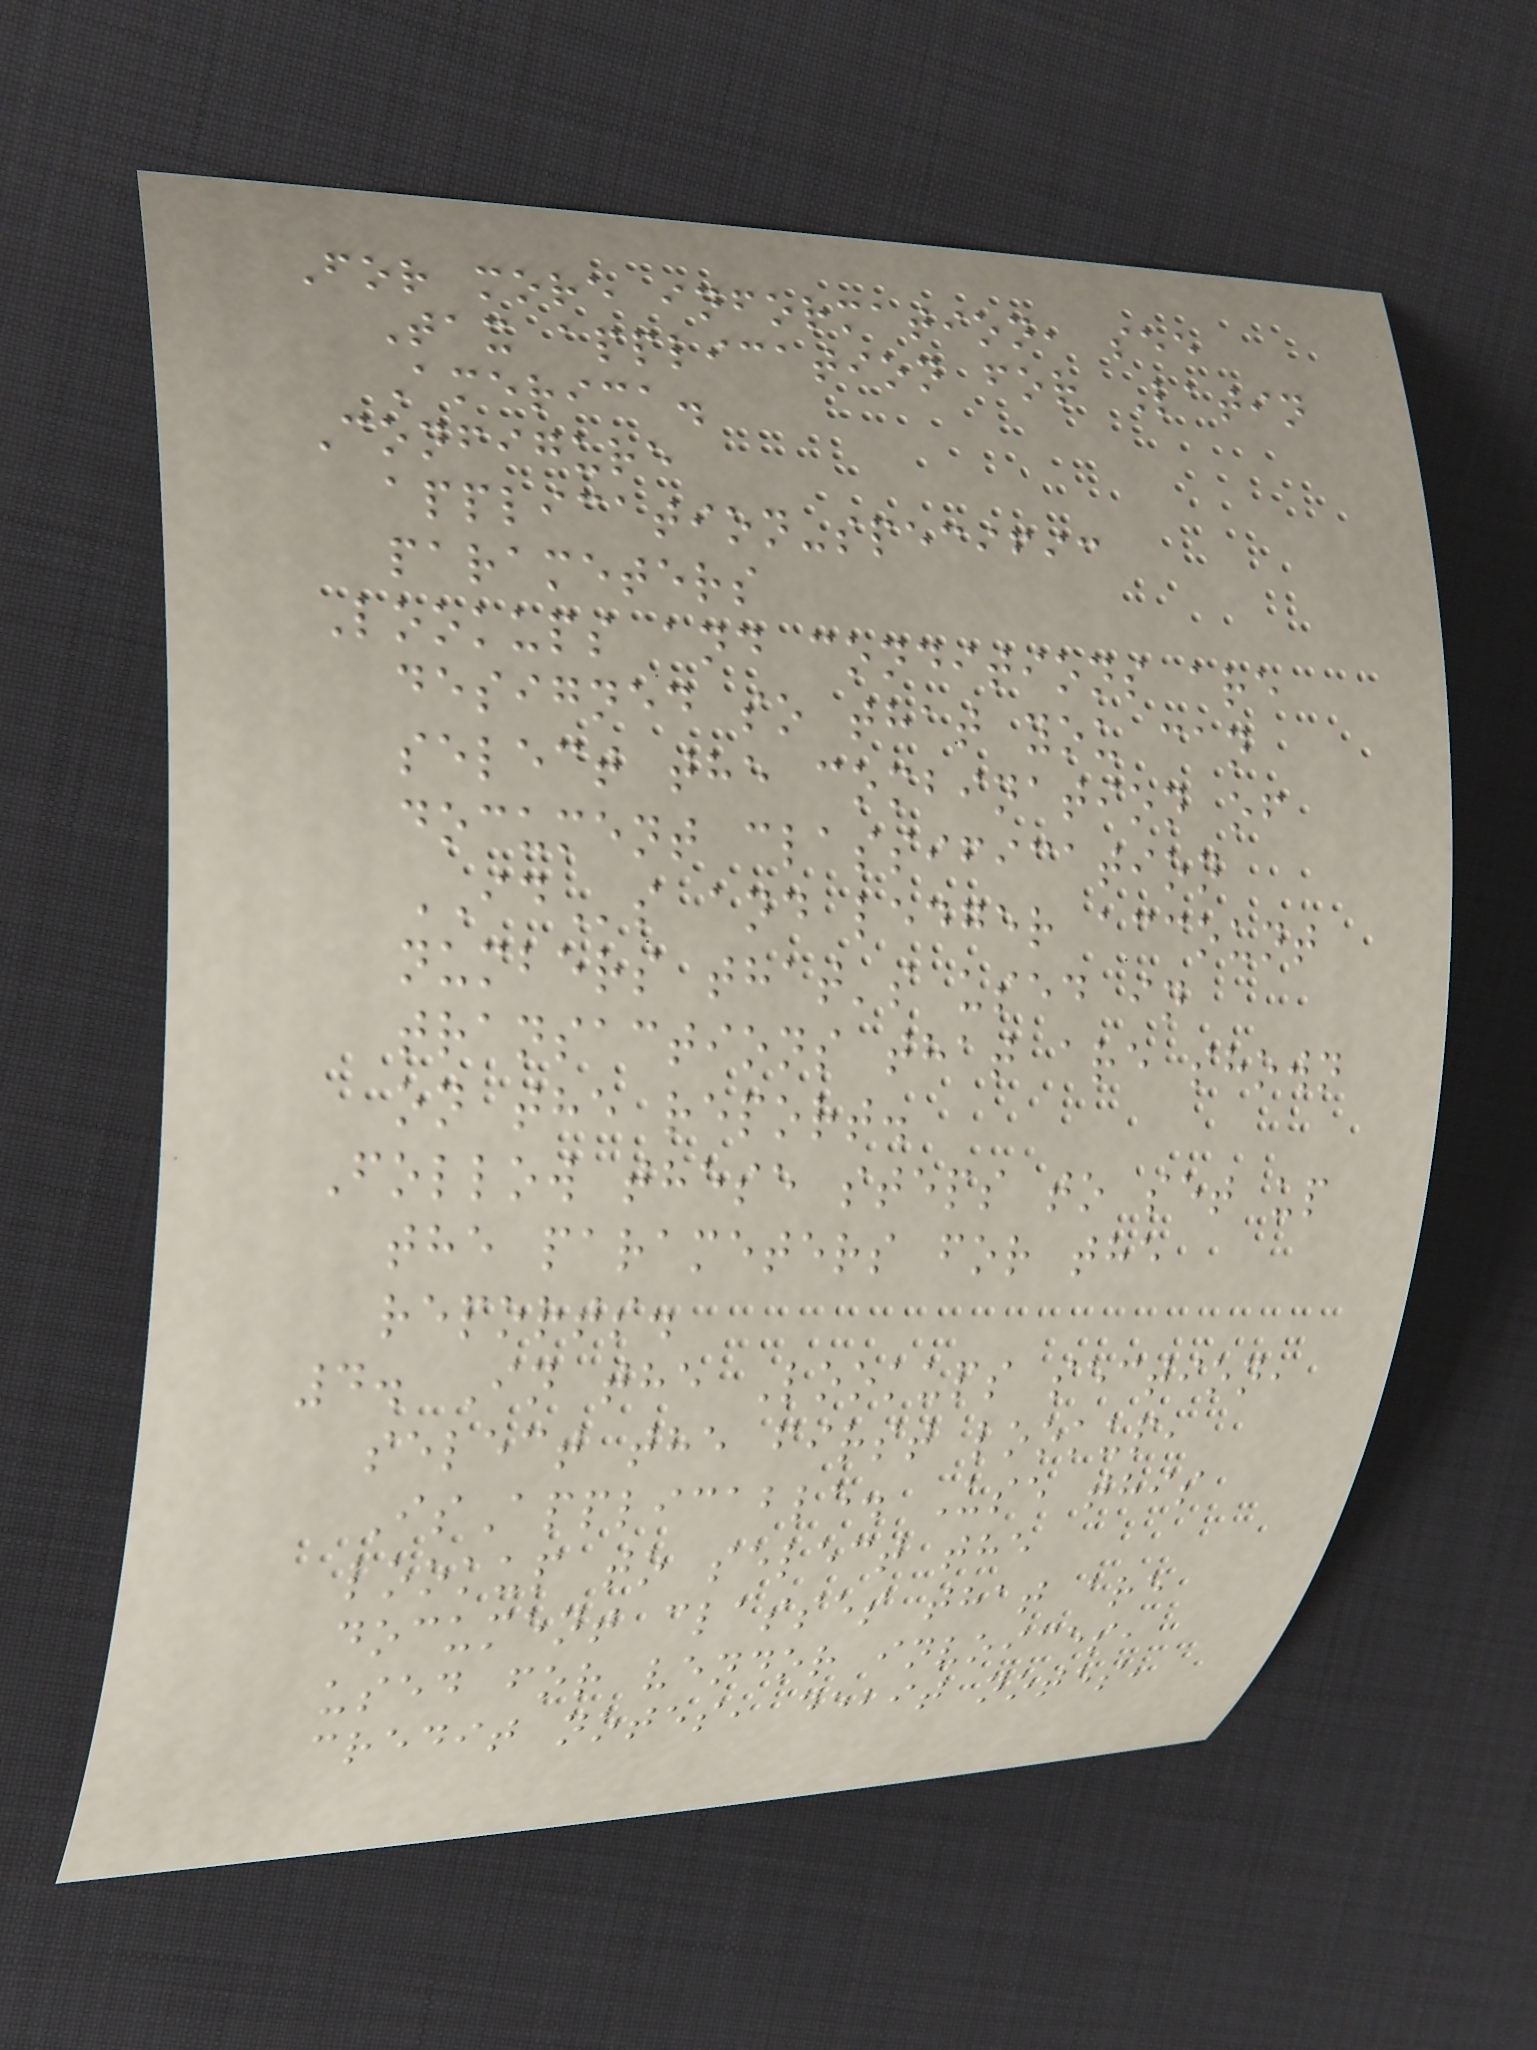For more information, see
Tax application for Latin
America.
Configure
application-specific
parameters
Lookups and conditions are
designed so that you can
select the combination of
document classification
IDs and ledger account
numbers that's used in
transactions that are shown
on the report.
Follow these steps to set up
the parameters for the
reports.
4. In the Lookups section,
select the first lookup,
IsApplicable. Use this
lookup to select the
document classes that are
used for vendor invoices,
credit notes, debit notes,
